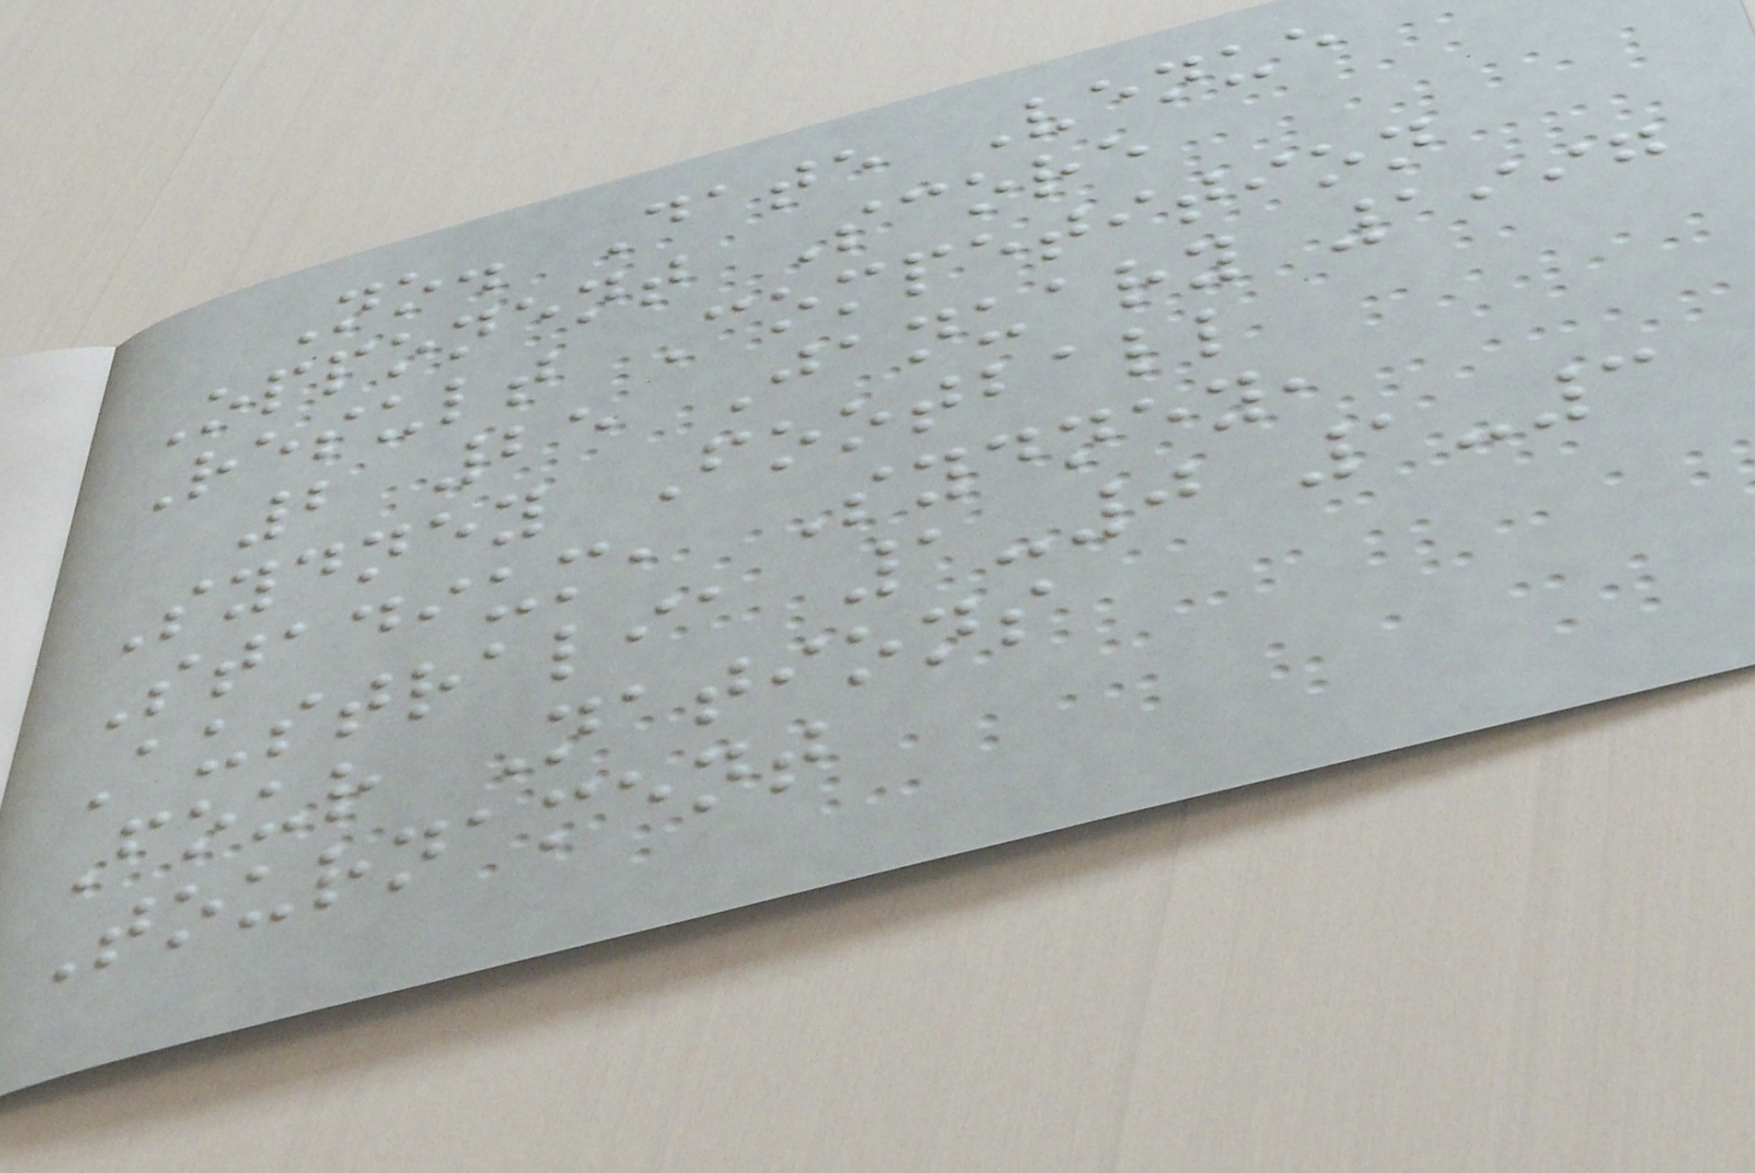No. Date Venue
Opponent Score
Result Competition
2 25 January 1997
Sydney Football
Stadium, Sydney,
Australia 1-0 1-3
Four Nations
Tournament
